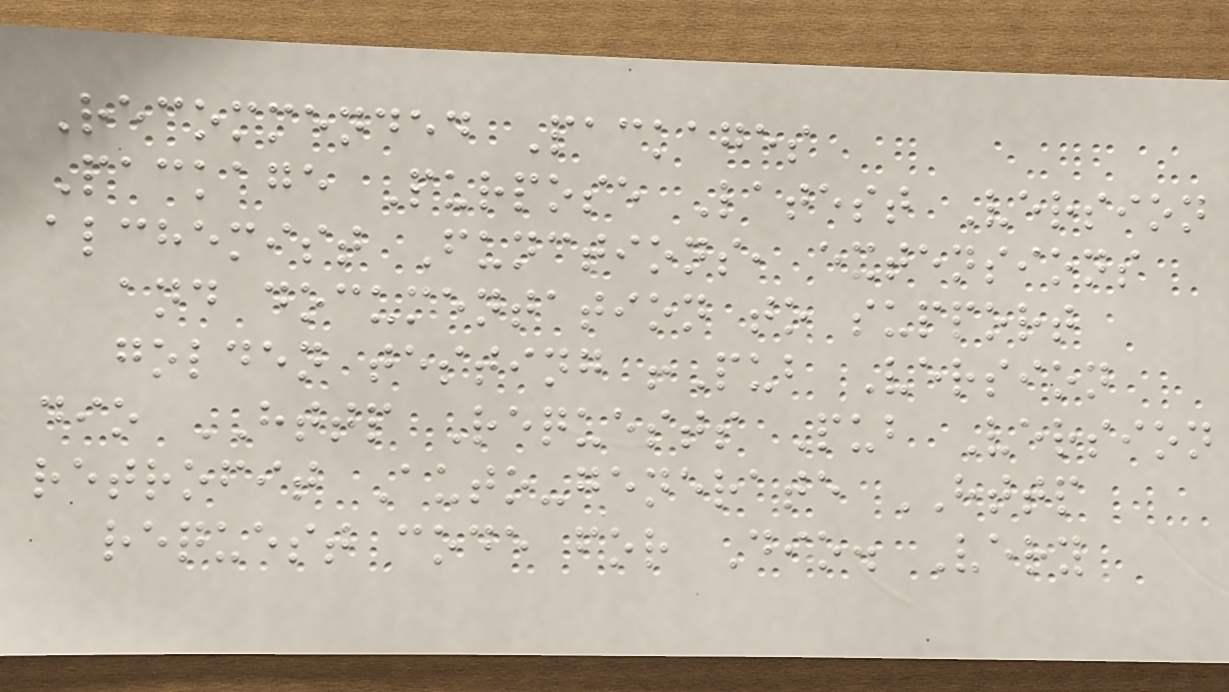Recommended Packages
Package Purpose Latest Version
alchemist Functions, extensions
and documentation to support
golden testing !Pub Version
dio HTTP Requests Pub Version
retrofit Auto-generate HTTP
request code for Dio. Very
